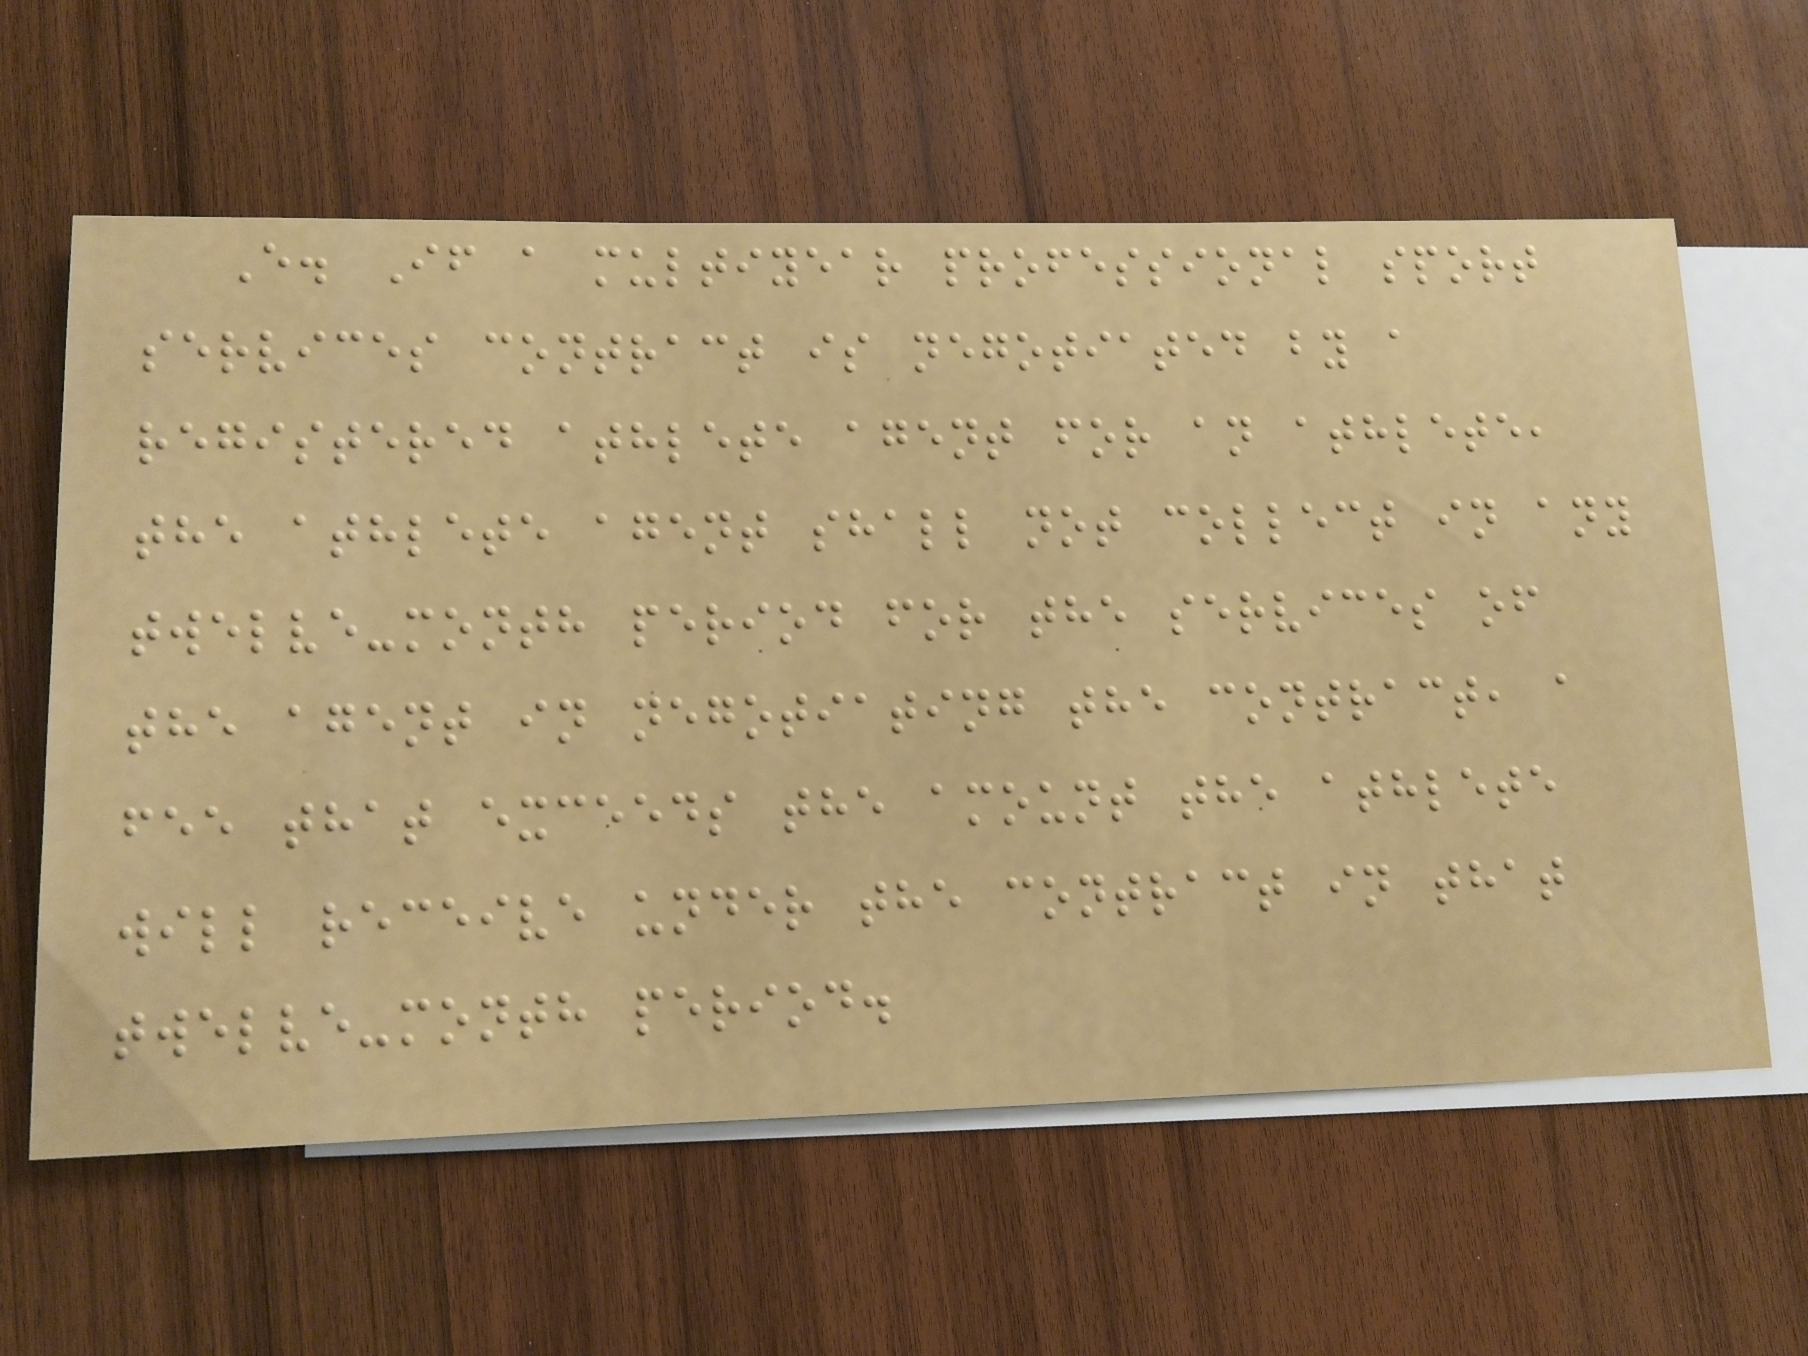E. If a multiyear professional sport
services contract is negotiated by a
registered athlete agent for an athlete,
the athlete agent shall not collect in any
twelve-month period for the services of
the agent in negotiating the contract, a
fee that exceeds the amount the athlete
will receive under the contract in that
twelve-month period.
